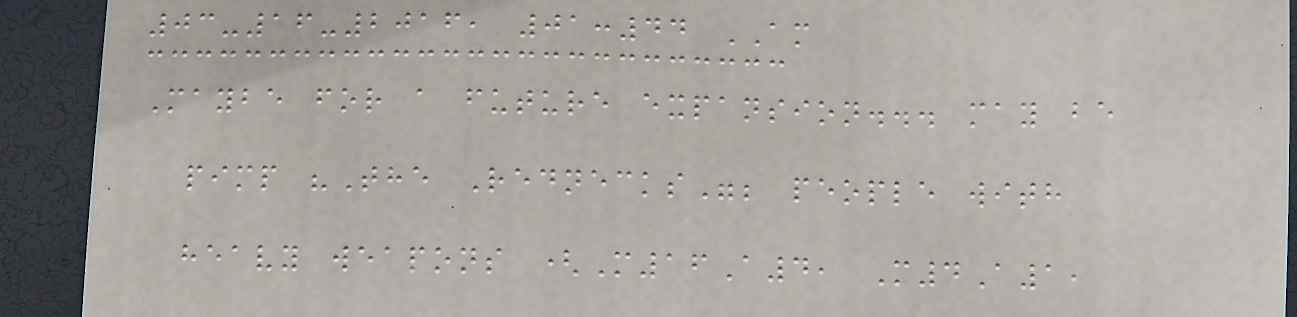03-16-2016, 01:44 AM
Maybe for a future expansion... may be
pimp "The Rednecks"; people with
heavy weapons (M16A4, M4A1,
